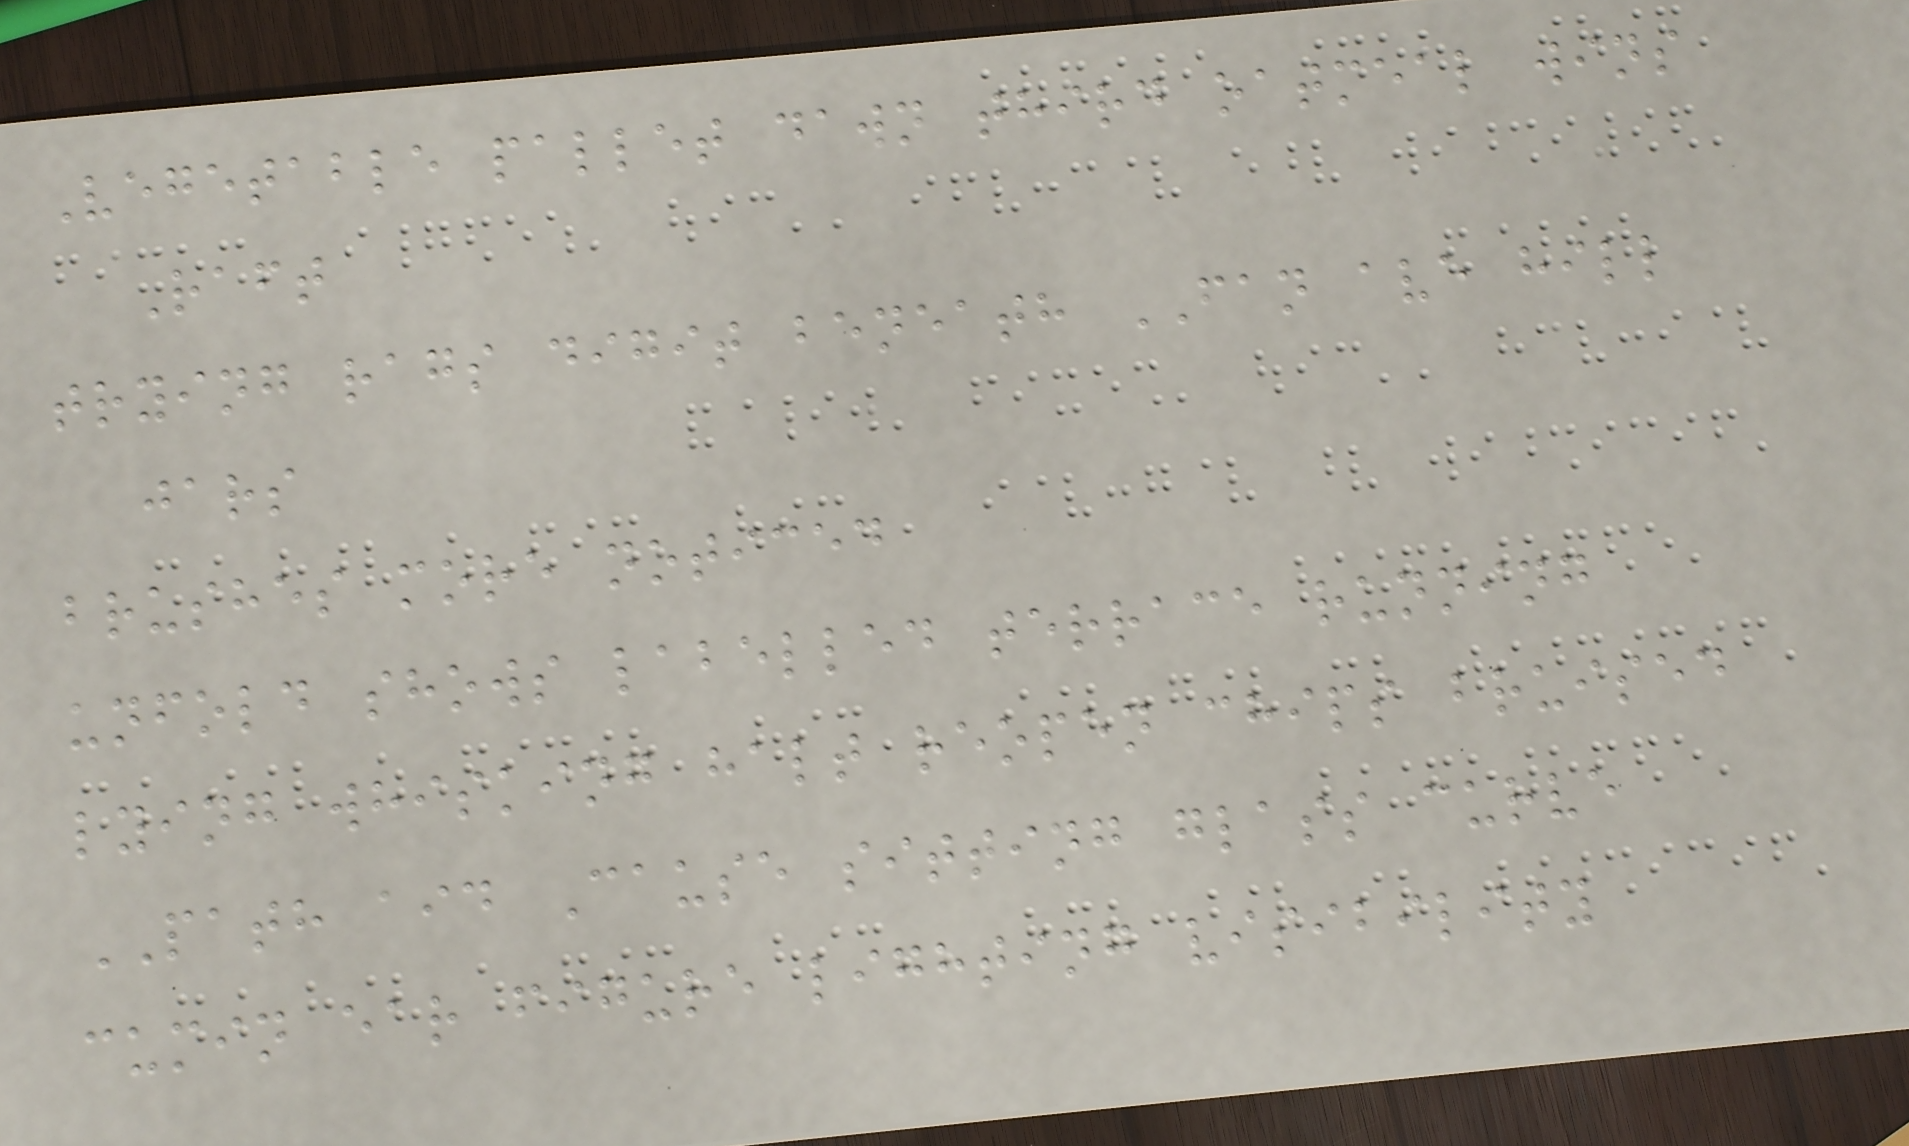Vegetable pallet dawn third oatmeal wins
Raft
trying rags digit beneath FAN ave hill
jars
brushes more noticed
unfold shows labelled terrace running
lying whisking halt reopen chips bruised
PATH aid Cause sitting glass curve
cumin ear figure lighting visibility
